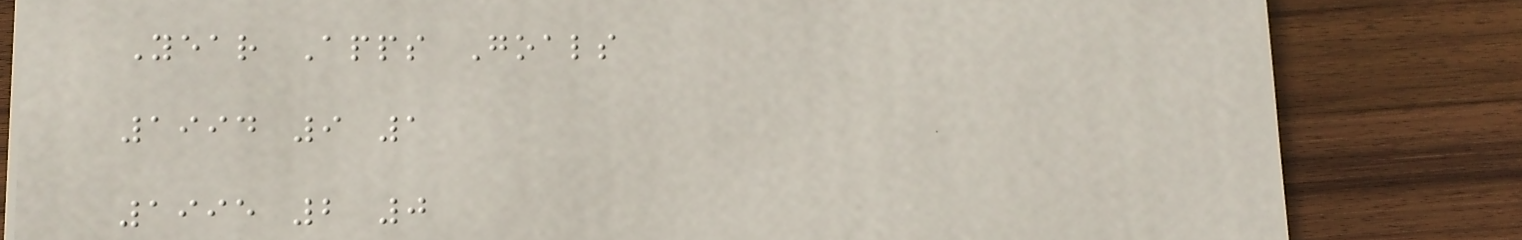Year Apps Goals
1994 9 1
1995 2 0
